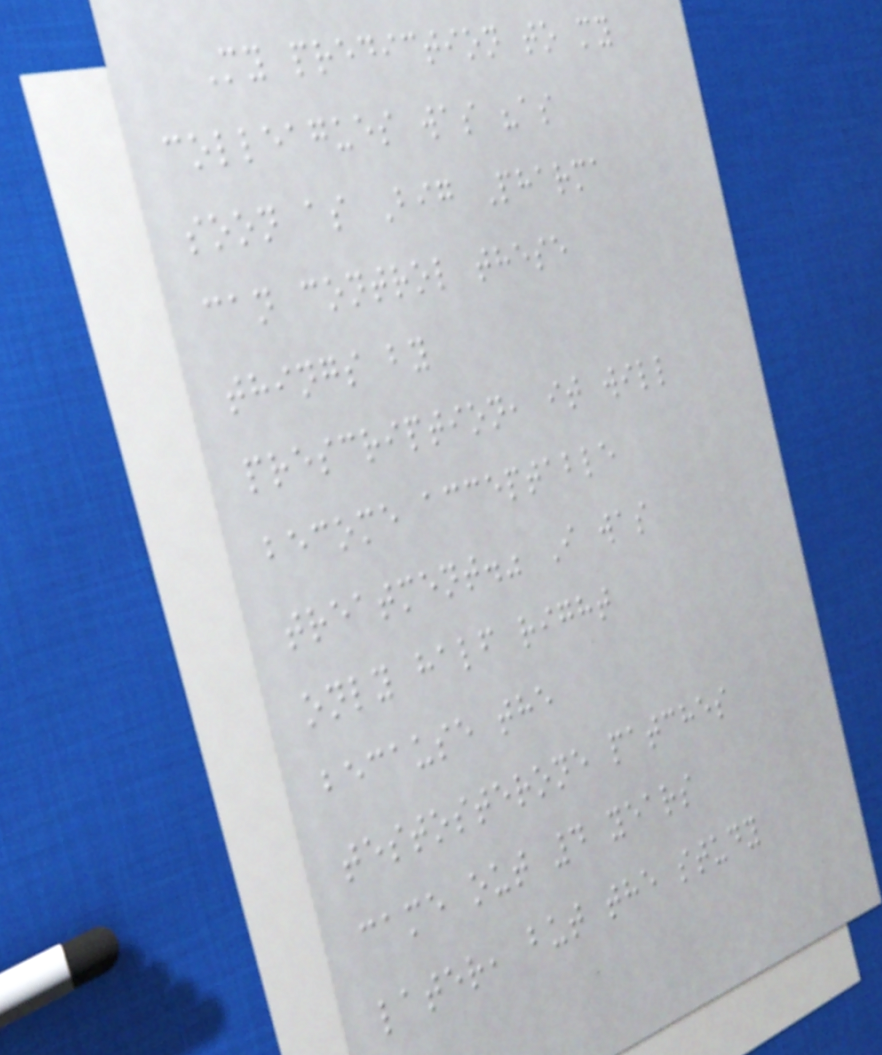My prediction to my
colleagues was "as
soon as Big Pharma
can control these
things by
prescription, it will
become acceptable
treatment." I was
only half right
because the
testosterone patches
came out 4 years
later, but the study
